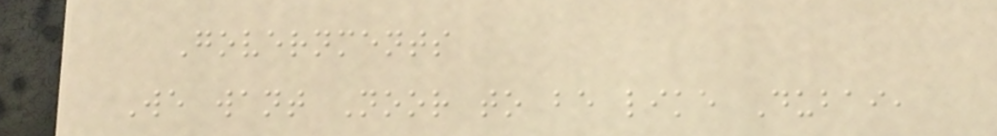Governments
We want Noor to be like Dubai,
